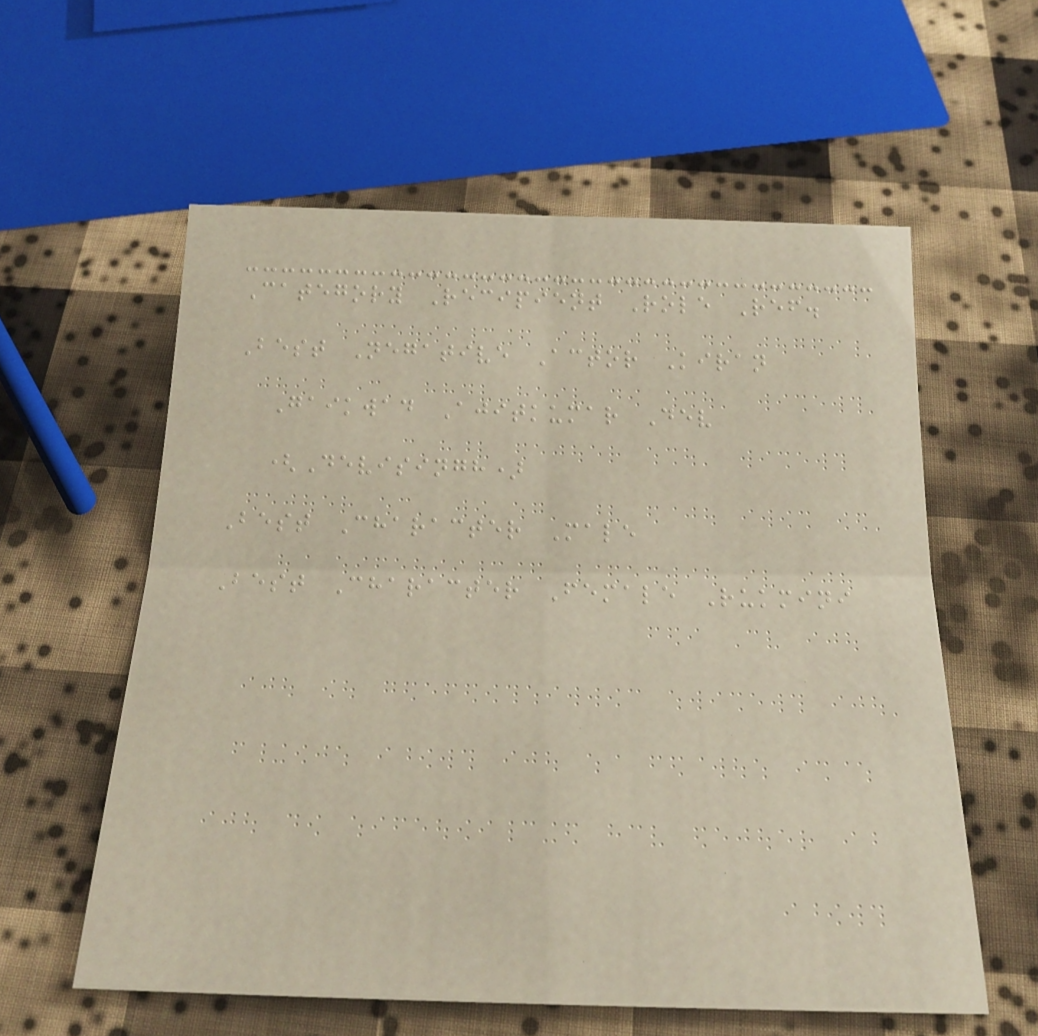Category Recipient Role Ref.
Best Negative Actor Kiran
Gaikwad Ajitkumar Dev
(Devisingh)
Best Character Male
Best Character Female Rukmini
